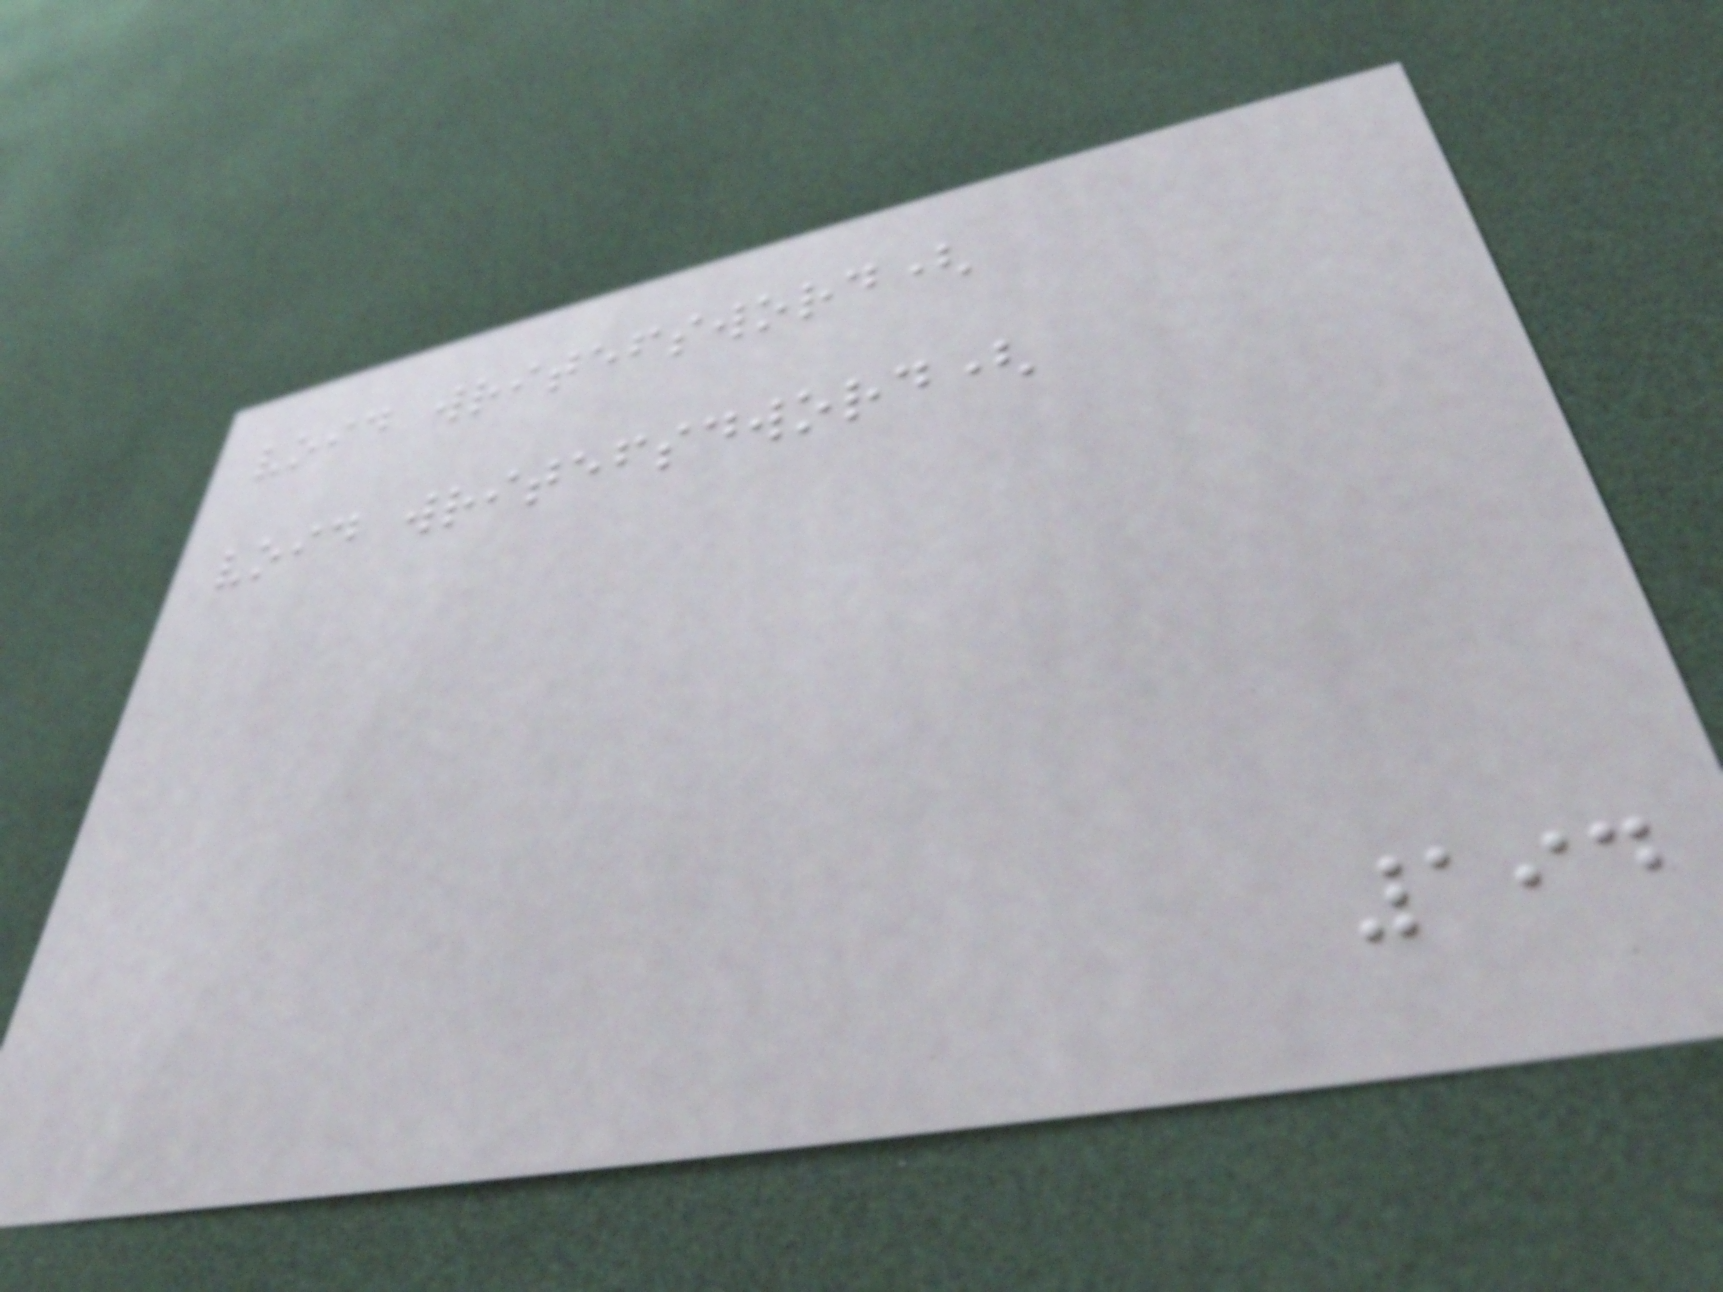void writefsword(
void writefsdword(
194
